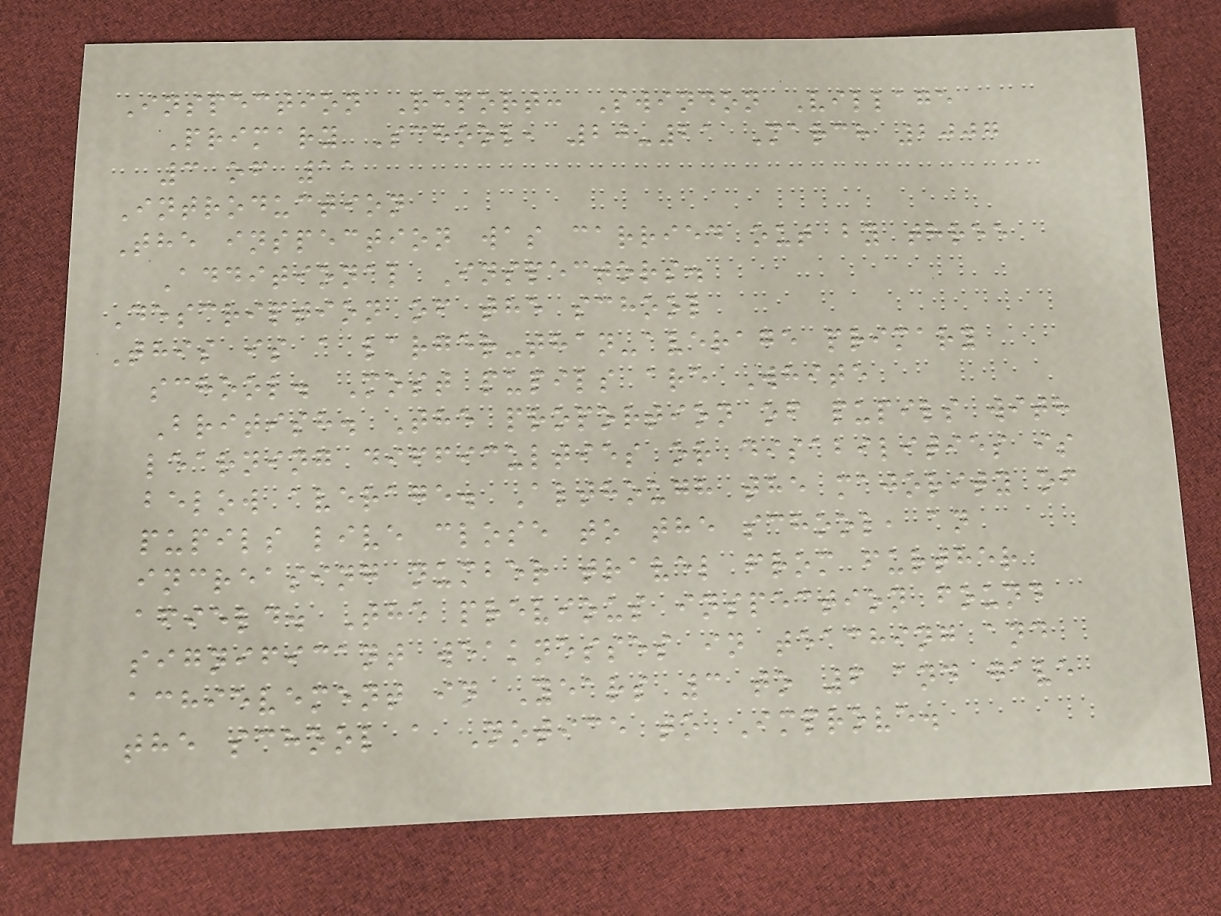Inspection Report: Swindon Village
Primary School, 20-21 March 2007
3 of 11
Introduction
The inspection was carried out by three
Additional Inspectors.
Description of the school
This is a larger-than-average primary
school. Most pupils are White
British. The proportion of pupils with
learning difficulties or disabilities is
below average. Although the majority of
pupils live close to the school, an
increasing number travel from further
afield. The previous inspection found
significant weaknesses in teaching and
achievement in Years 3 to 6 and gave
the school a Notice to Improve.
